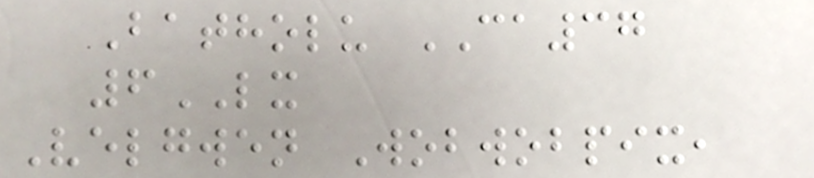Batholu CA37
6LX
Velgwen Wobwobpix,
